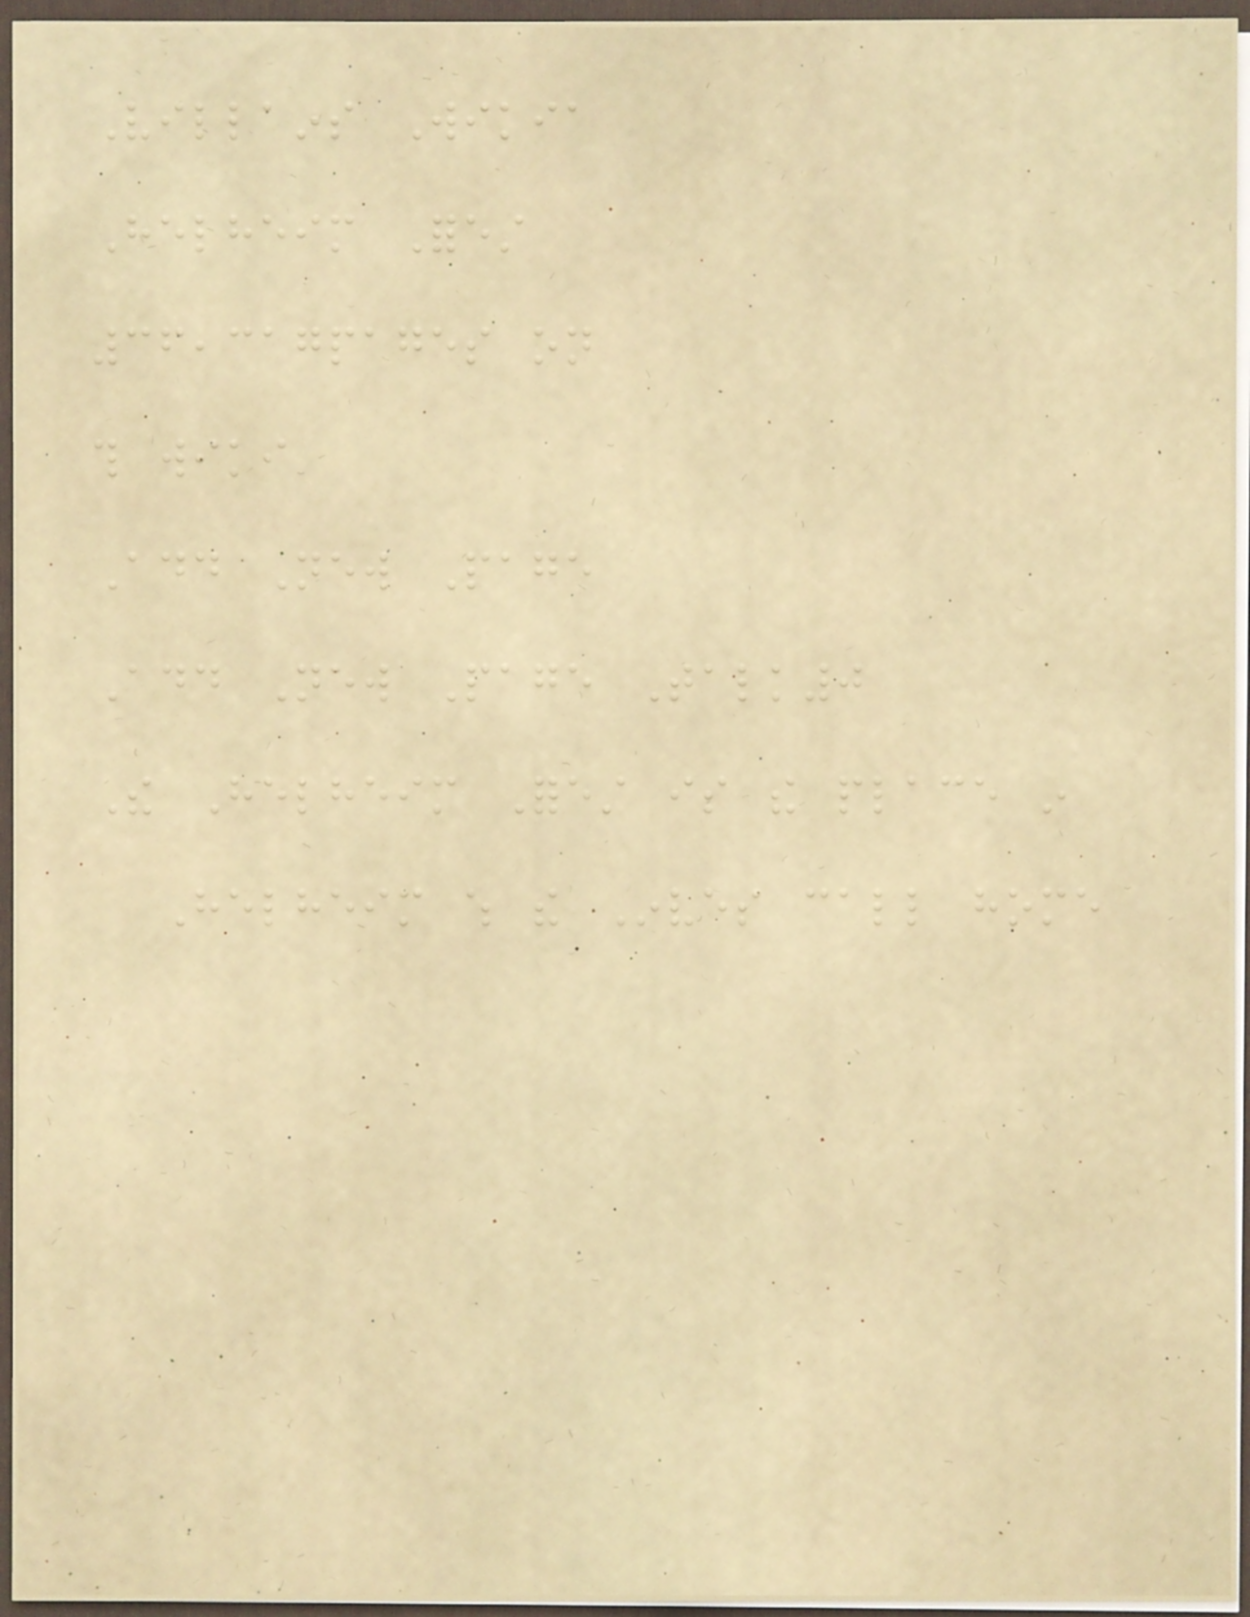Villains Wikia
Helheim Forest
36,317pages on
this wiki
Add New Page
Add New Page Talk0
The Helheim Forest is the place in
Helheim which the Inves call home
